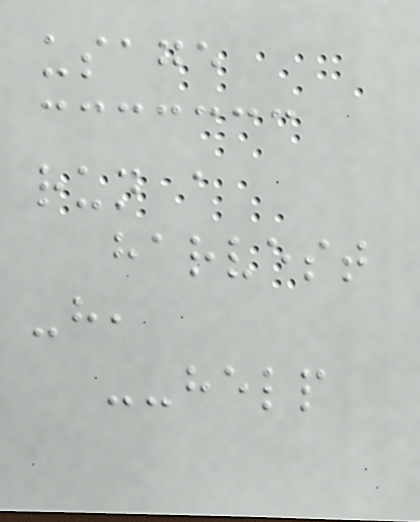usage
run a
harvest
-h,
--help
